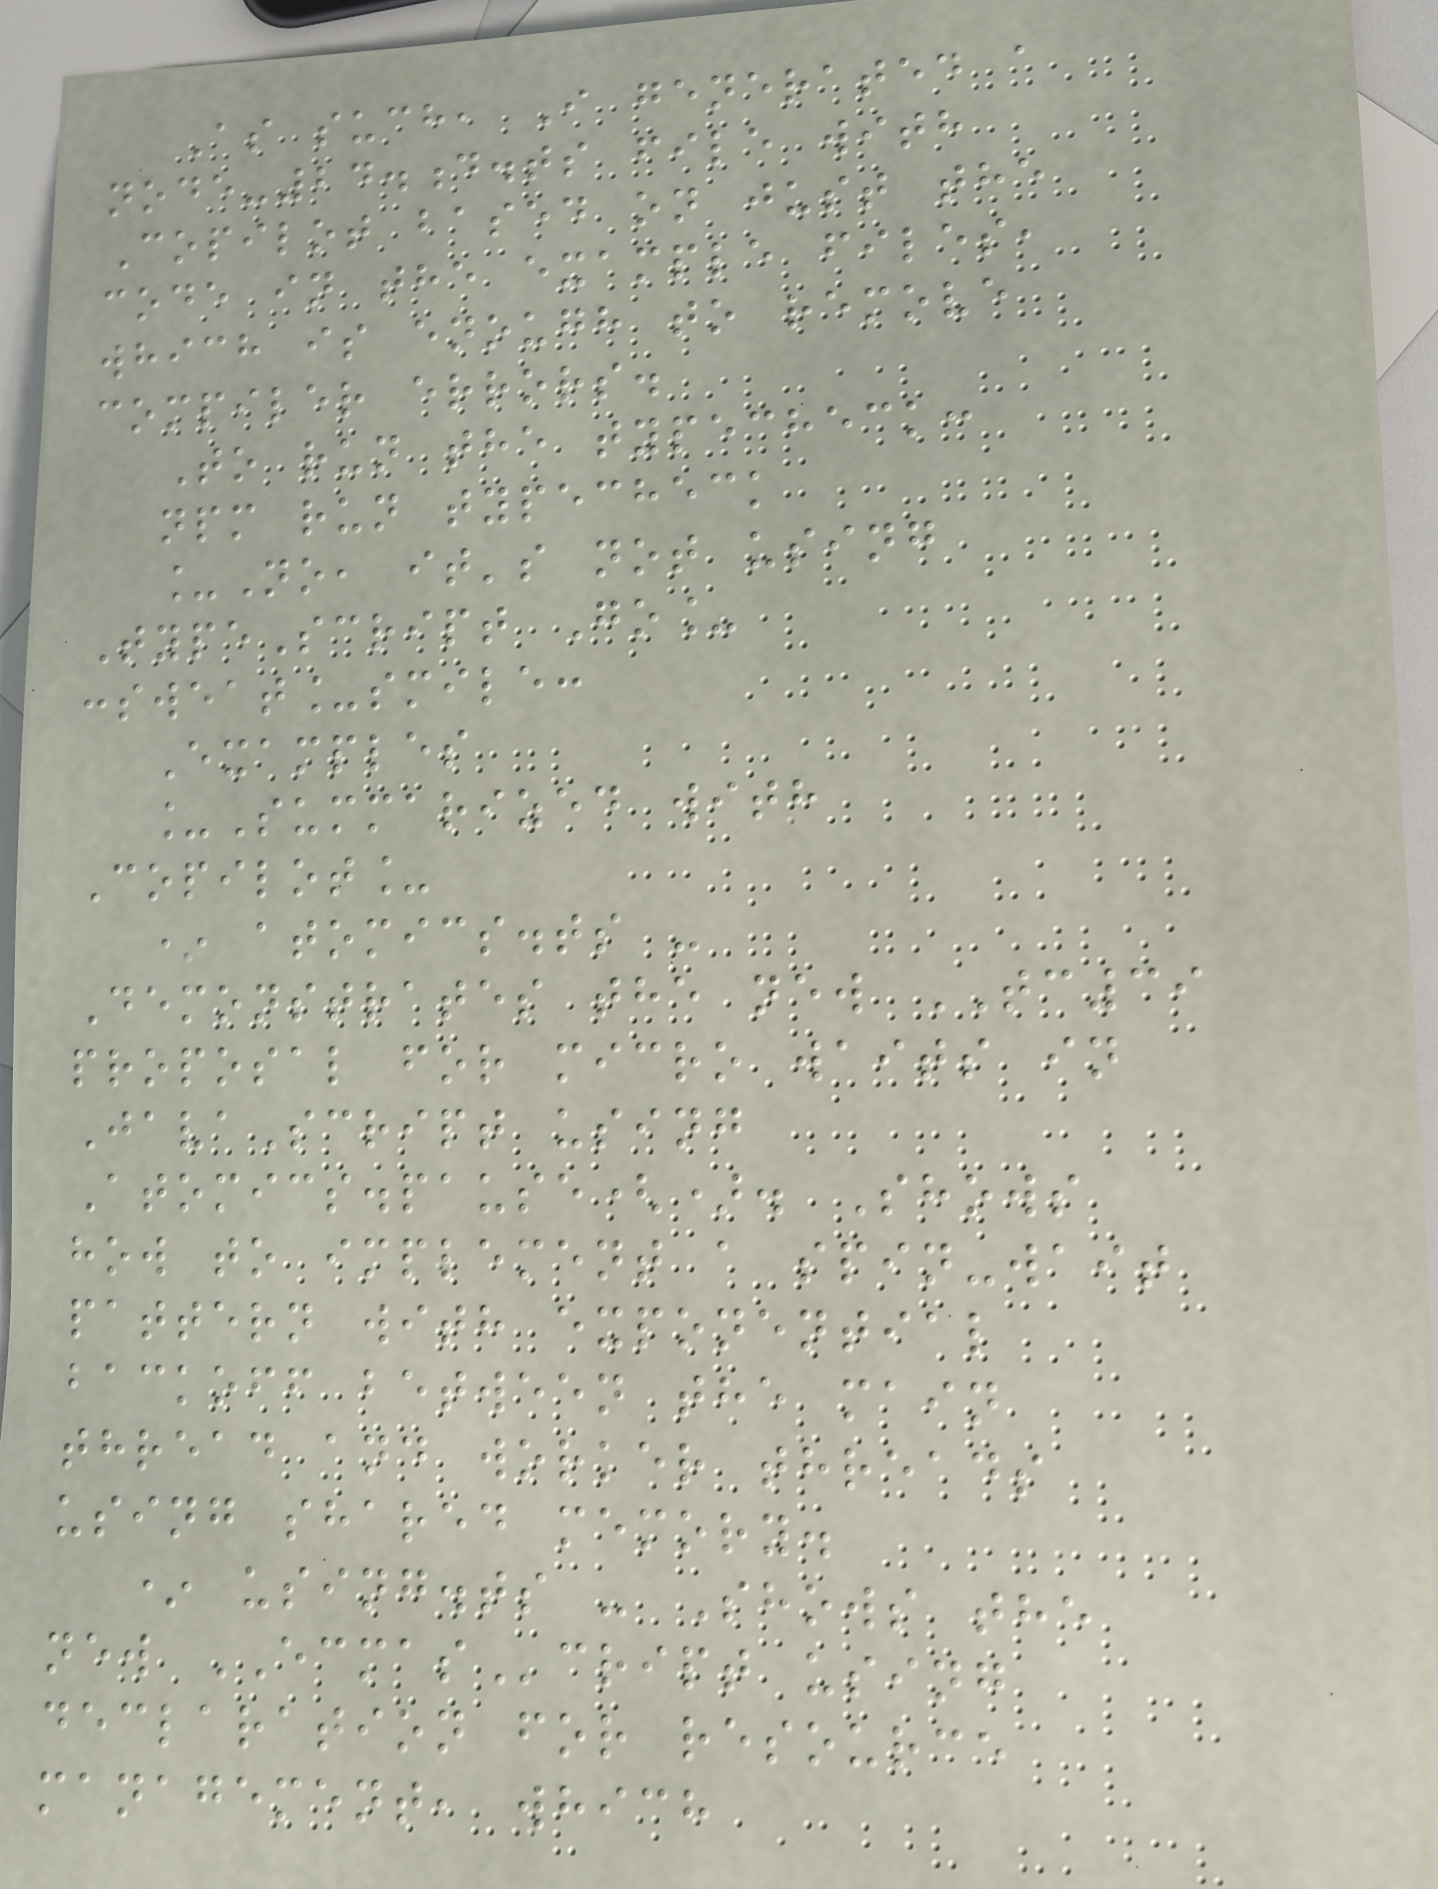As such, I generated a
node-24.d.ts file with
Copilot based on just the
code in the example files,
which is enough to remove
compiler errors.
To run the typecheck:
npm run typecheck
_No, it's not using
TypeScript Go_
:sweat_smile:
Examples
_Summarized with
Copilot_
* atomics.ts -
Demonstrates the new TC39
proposal for micro waits in
JavaScript using
Atomics.pause(). Shows
how to implement a spin-wait
pattern with exponential
backoff between the main
thread and worker threads
using shared memory.
* using.ts - Shows the
new ECMAScript using
declaration for resource
management, which
